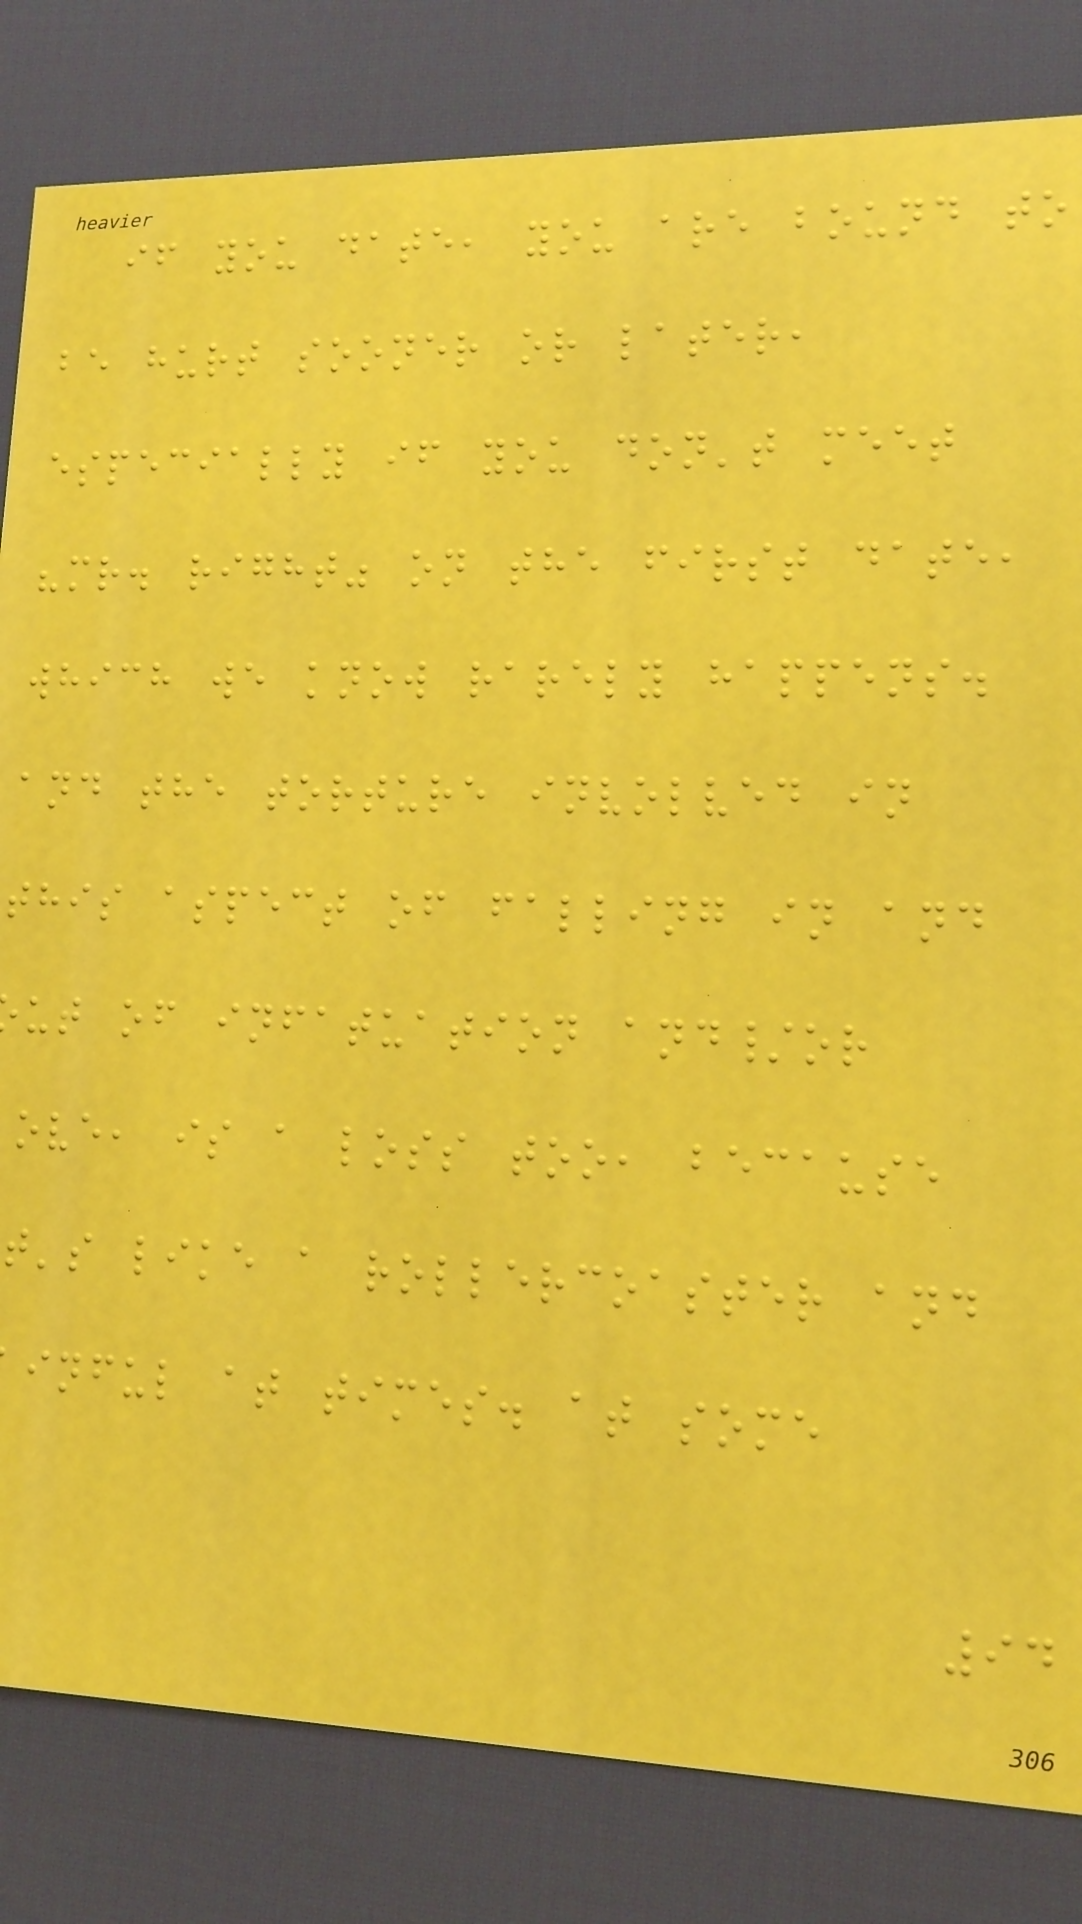if you date, you are bound to
be hurt sooner or later,
especially if you don't meet
"mr. right" on the first date,
which we know rarely happens.
and the torture involved in
this aspect of falling in and
ut of infatuation and/or
ove, is a loss too, because
t's like a rollercoaster and
inful at times. at some
94
